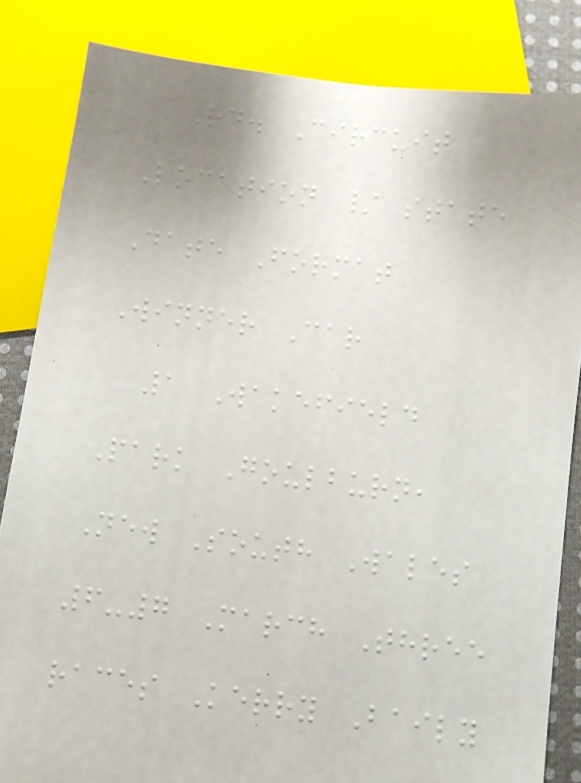Rd. Circuit
Location / state
Date Format
Winner Car
1 Wakefield
Park Goulburn,
New South Wales
6-7 March Three
races Kerry Baily
